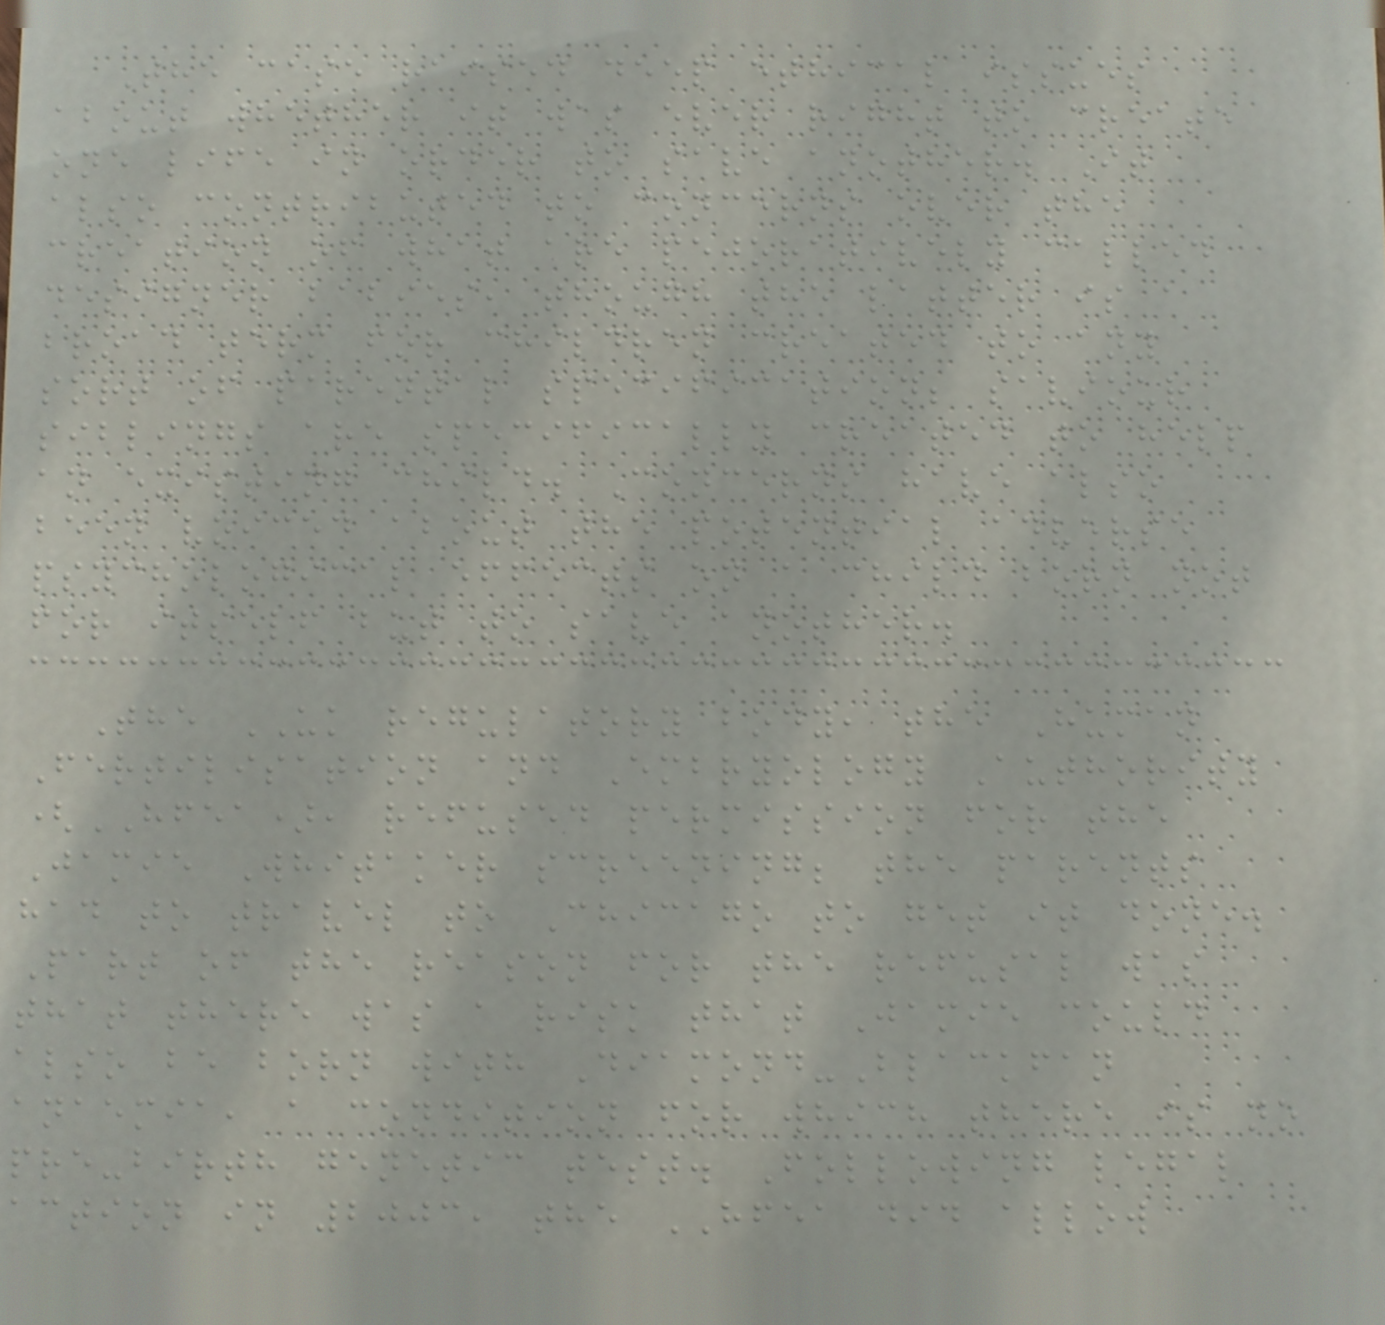The case raised deep ethical issues
about whether it was ever right to create
one life in order to save another. It
also contributed to concerns over the
creation of what are pejoratively called
designer babies, though the latter is a
broad term for children created to any
sort of parental specification; saviour
siblings are specifically created to help
an existing child. Concerns have also
been voiced about the potential adverse
psychological effects on a child born not
for itself but to save another.
The UK regulatory body, the Human
Fertilisation and Embryology Authority
(HFEA), refused permission for the
Jamie Whitaker screening; the parents
had to travel to Chicago to get it done.
Part of the reason for the refusal was
that there was a risk that Jamie could
also be born with Diamond-Blackfan
anaemia, a condition for which there is no
pre-birth genetic test. Following legal
action in 2003, the HFEA did allow
